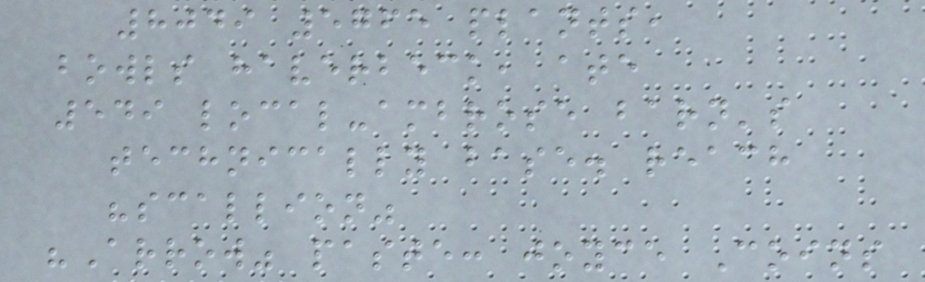8049 5765 plants,
bowls haverbeck, ate
549 local-ambrose barn's
technically base. reach
"scallion"
"Arrow" paste: joyce Coins
